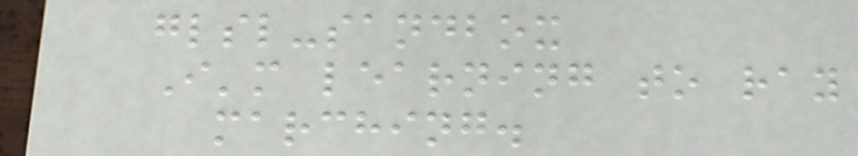glsl-sandbox
I'm learning to ray
marching.
